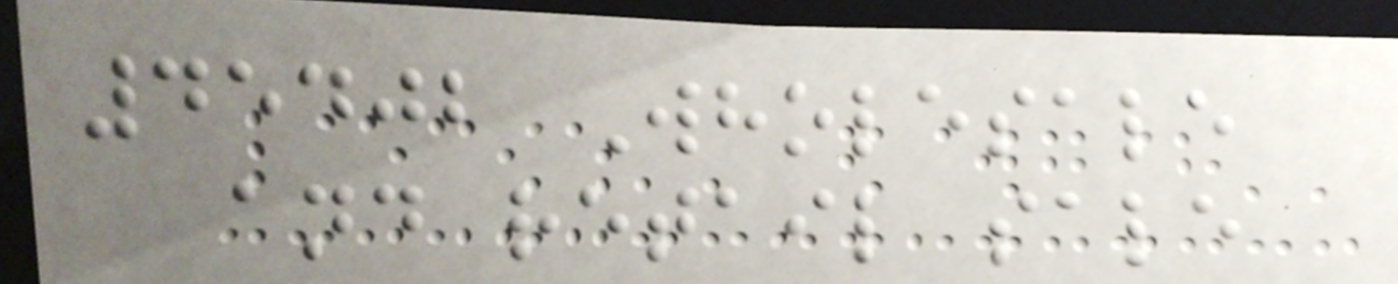45402 Wholesale
and retail sale
